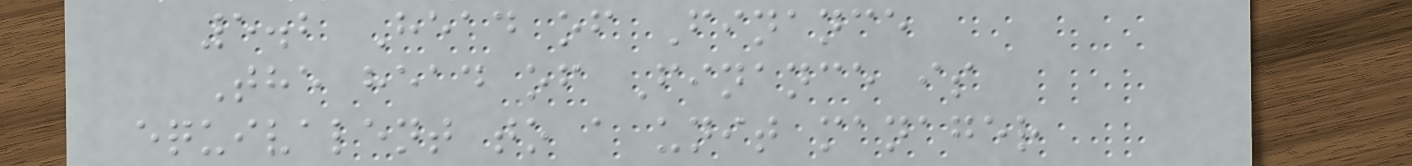5.2 Head of Finance
The head of Finance is
equivalent to a unit manager
